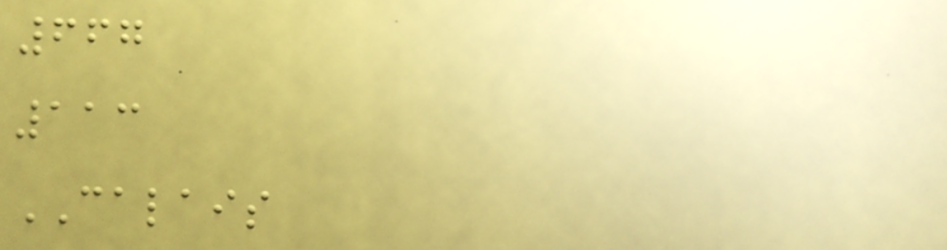667
113
CALAIS
